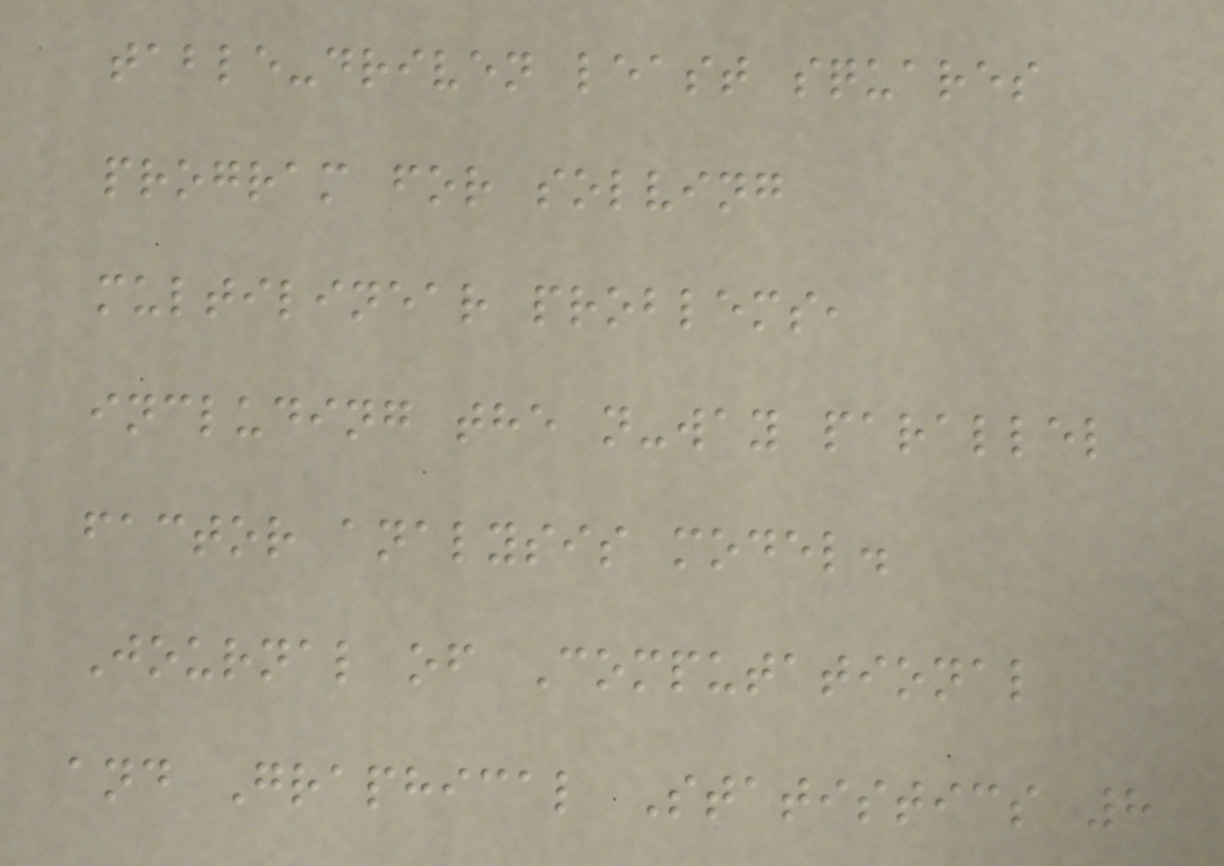table-driven least squares
program for solving
multilinear problems,
including the n-way parallel
factor analysis model.
Journal of Computational
and Graphical Statistics 8
